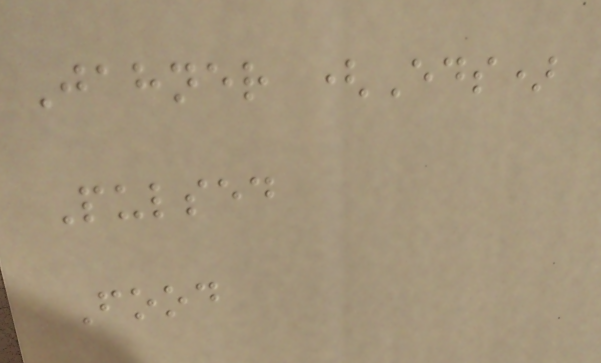Jahner (Eds)
Pulsed
Food
